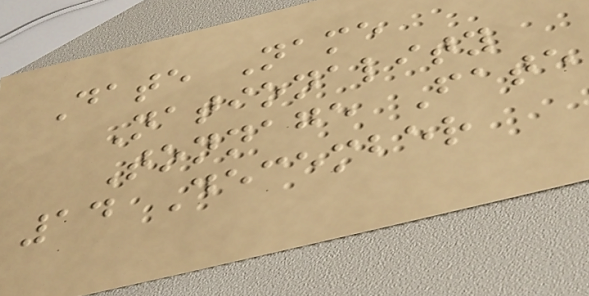Date Name
Nationality
Tonnage Fate
14 December
